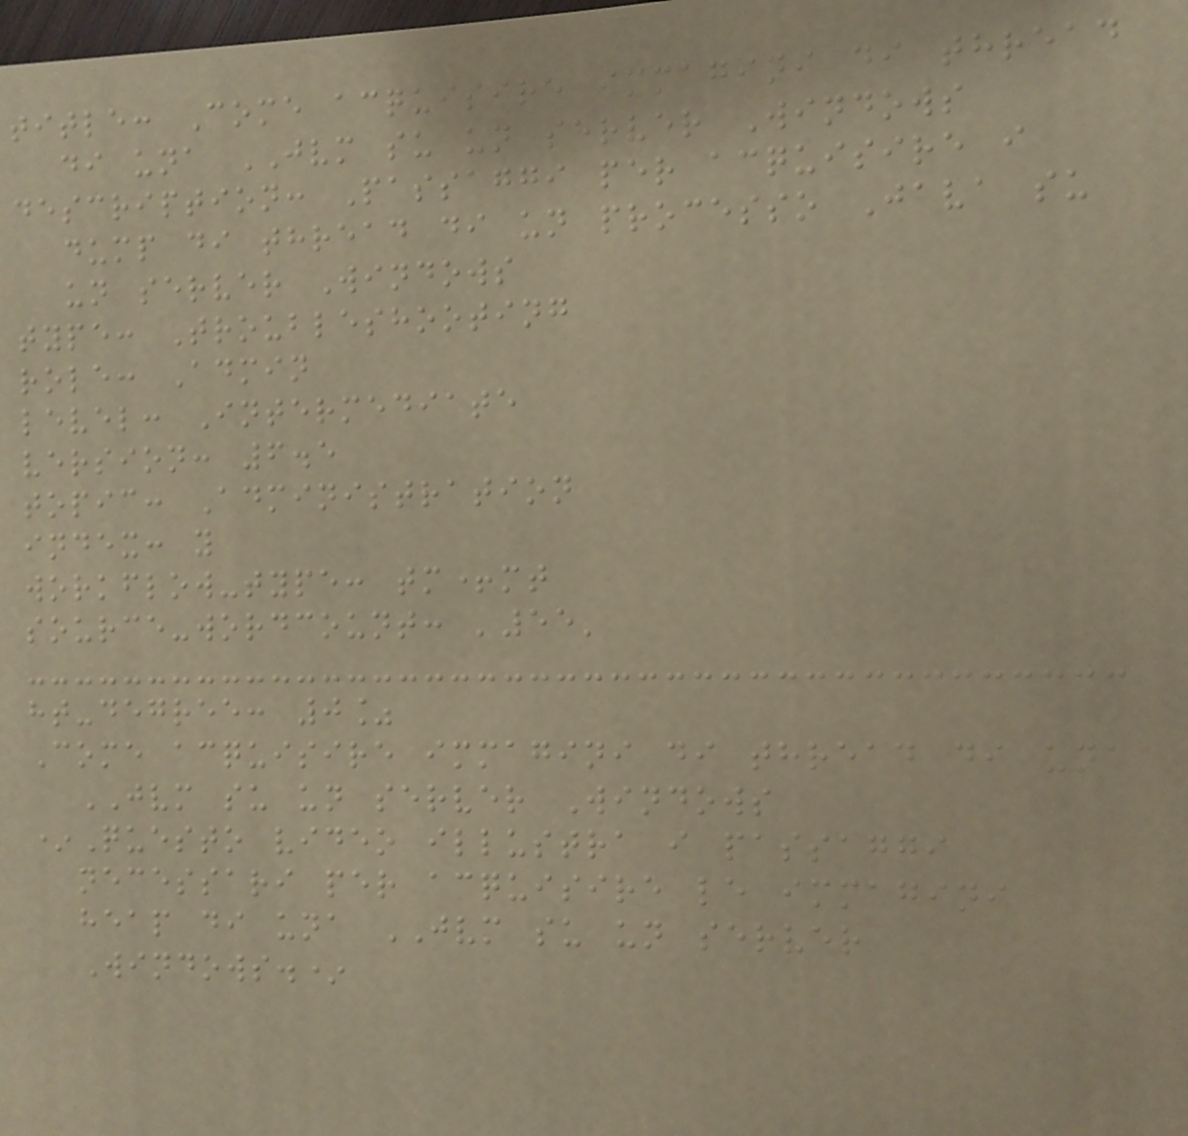title: Come acquisire immagini di thread
di una JVM su un server Windows
description: Passaggi per acquisire i
dump di thread di un processo Java su
un server Windows
type: Troubleshooting
role: Admin
level: Intermediate
version: 6.5
topic: Administration
index: y
workflow-type: tm+mt
source-wordcount: '55'
ht-degree: 0%
Come acquisire immagini di thread di una
JVM su un server Windows
*Questo video illustra i passaggi
necessari per acquisire le immagini
heap di una JVM su un server
Windows.*
